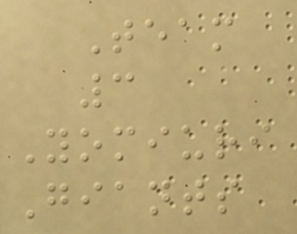Team
3
Yomiuri
Giants
